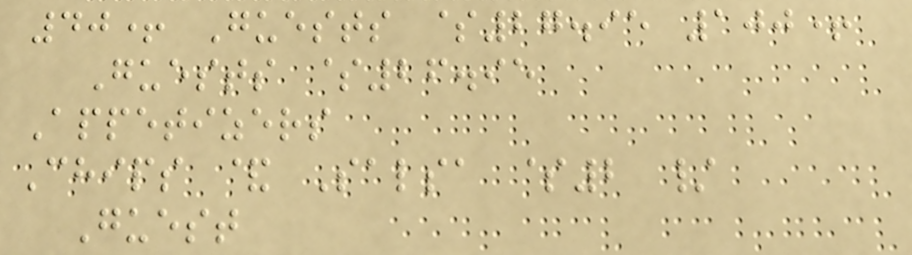40+ Guests $27.95 100+
Guests $26.95
Appetizers
Chips & Salsa $2 /
Guest
